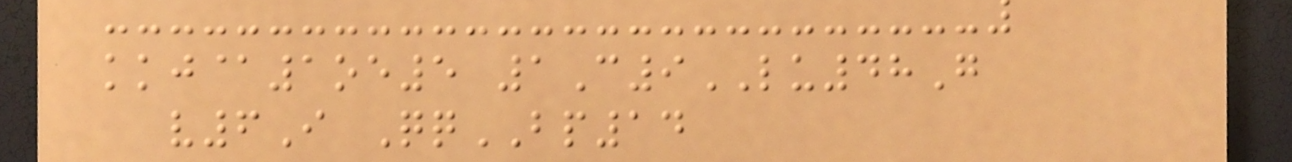kkj@1oe5 1C9LU48G
v6I QqBP14
